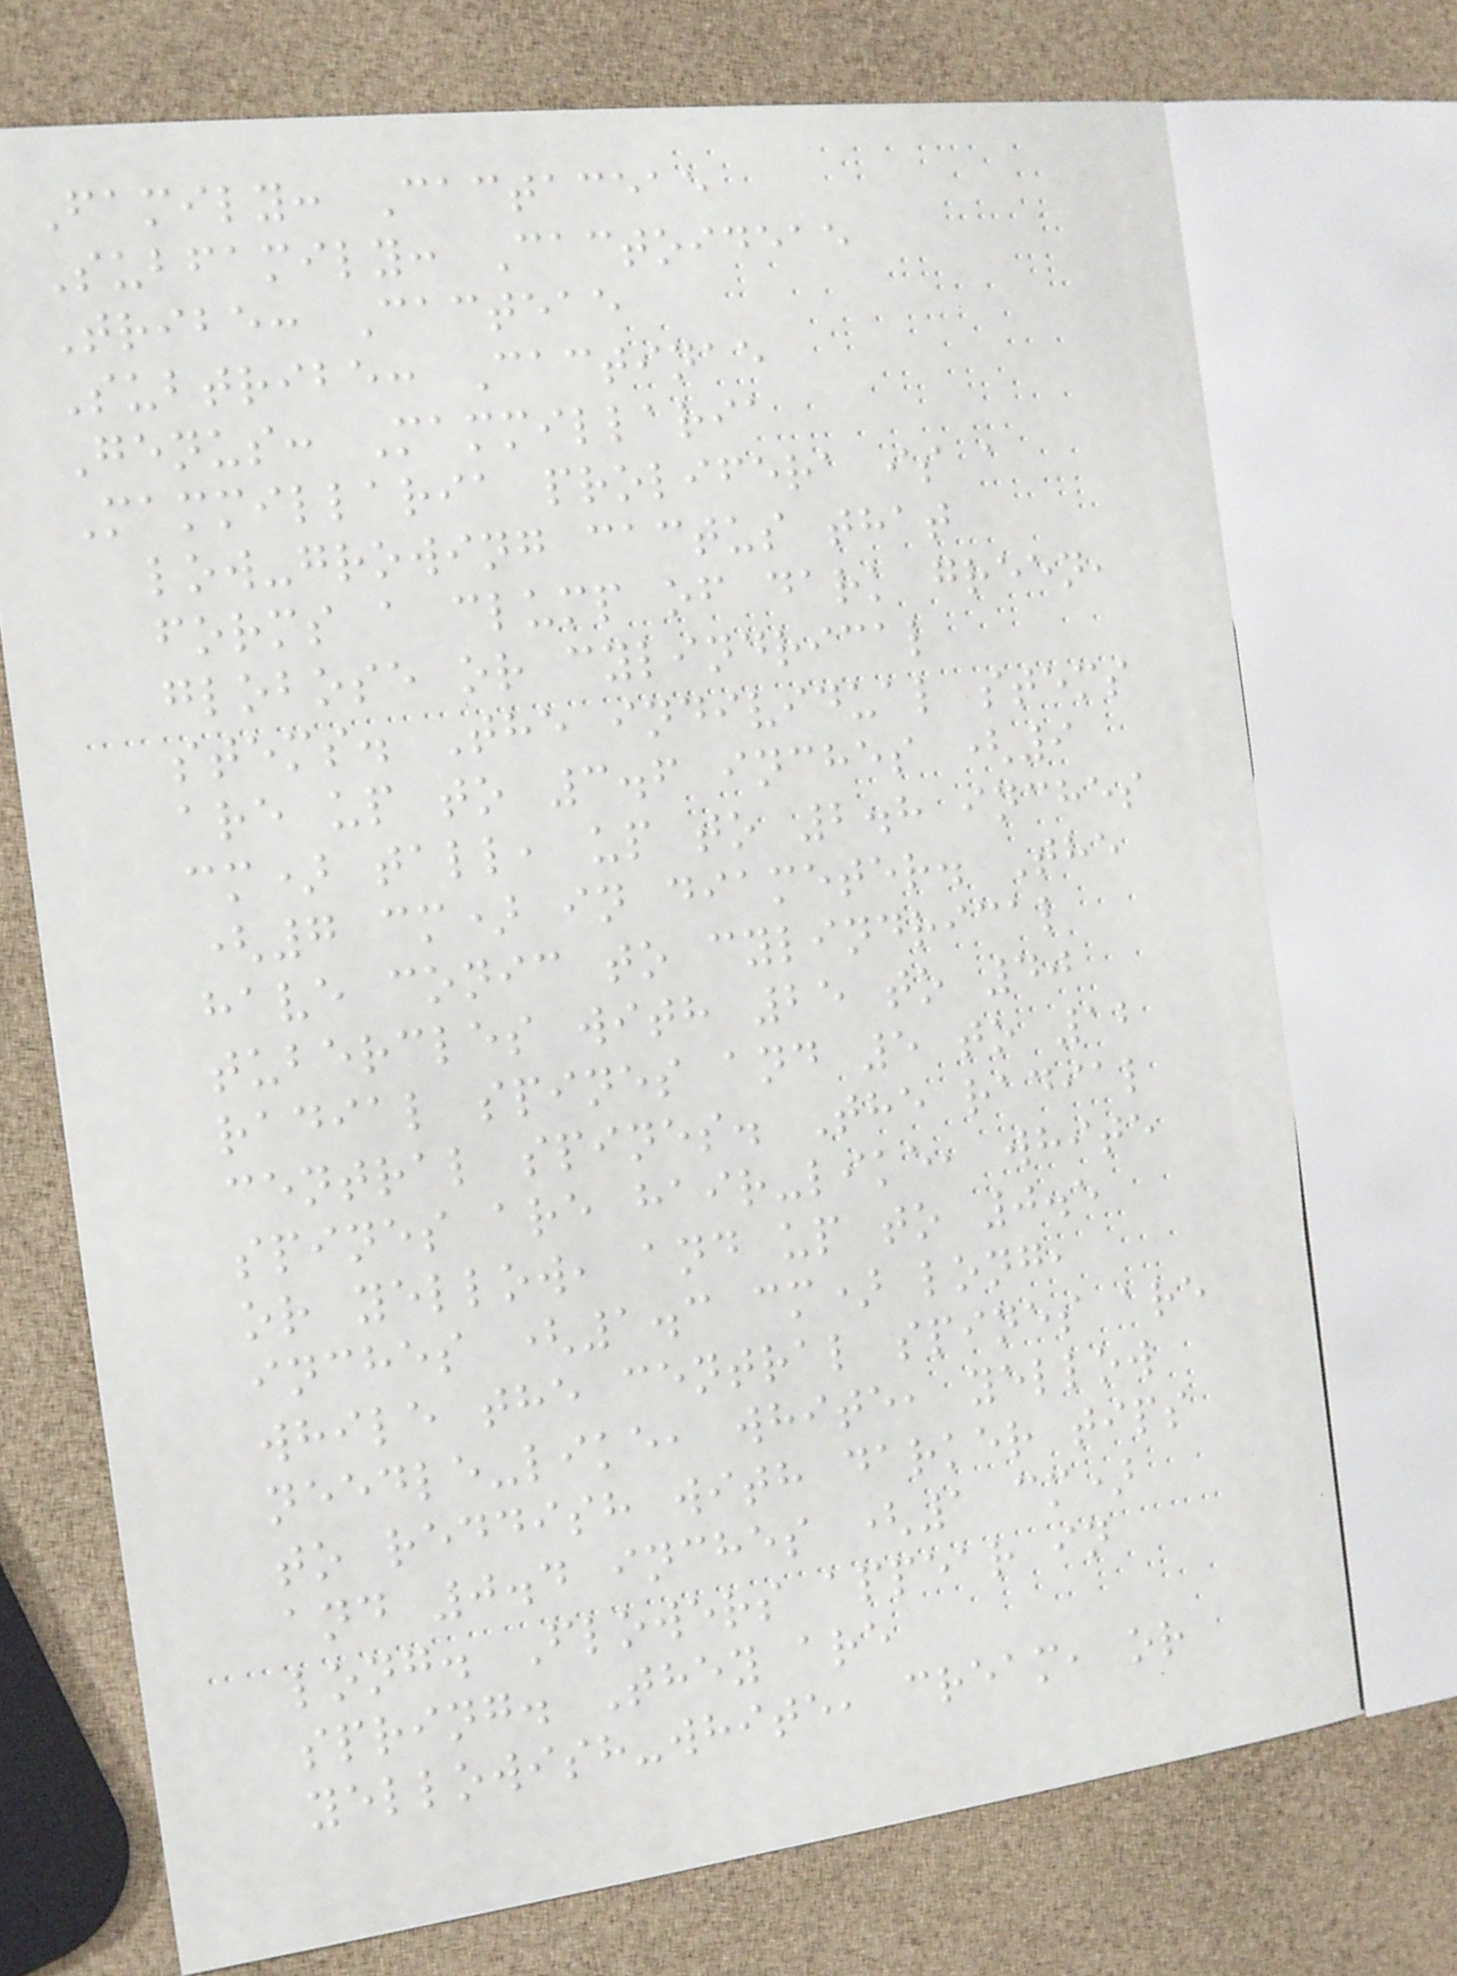Family: Cactaceae
Subfamily: Cactoideae
Tribe: Cacteae
Subtribe: Cactinae
Genus: Mammillaria
Mammillaria prolifera is a
low-growing cactus that
forms a clump of dark green,
globose or cylindrical
stems. The individual stems
are up to 3.6 inches (9
cm) tall, up to 2.8 inches
(7 cm) in diameter. The
have conic to cylindrical
tubercles with 25 to 40
radial spines and 5 to 12
central spines. The radial
spines are hair-like, white
or yellow, and up to 0.5
inches (1.3 cm) long,
while the central spines are
needle-like, white, yellow
to reddish with darker tips
and 0.4 inches (1 cm)
long. Flowers appear in
spring. They are
yellowish-white, cream, or
